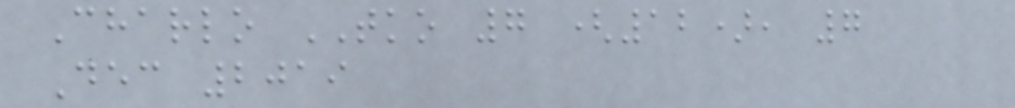Charlo TKO 7 (12), 7
Dec 2019
